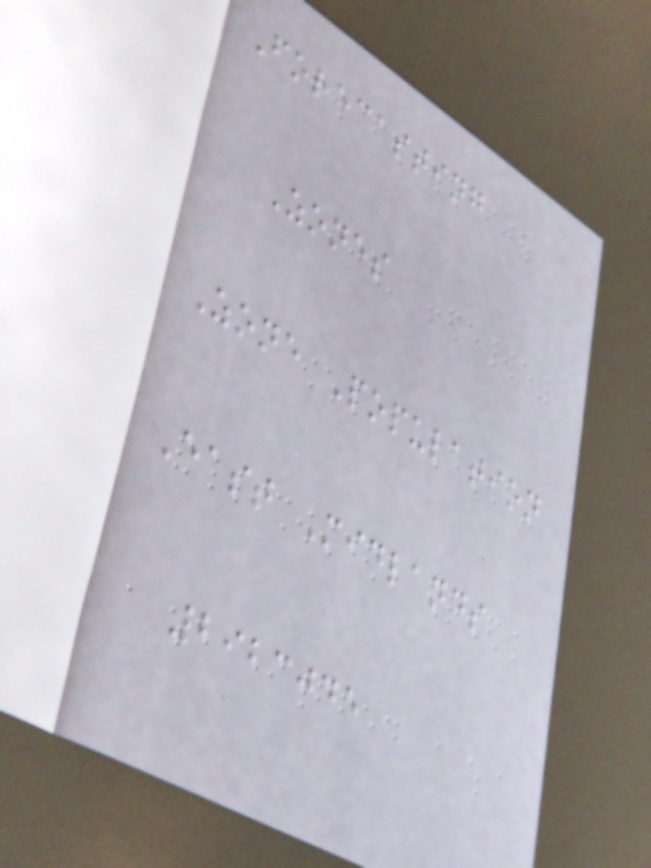Forecasting
Zones
Zone Population
East Midlands
2923045
